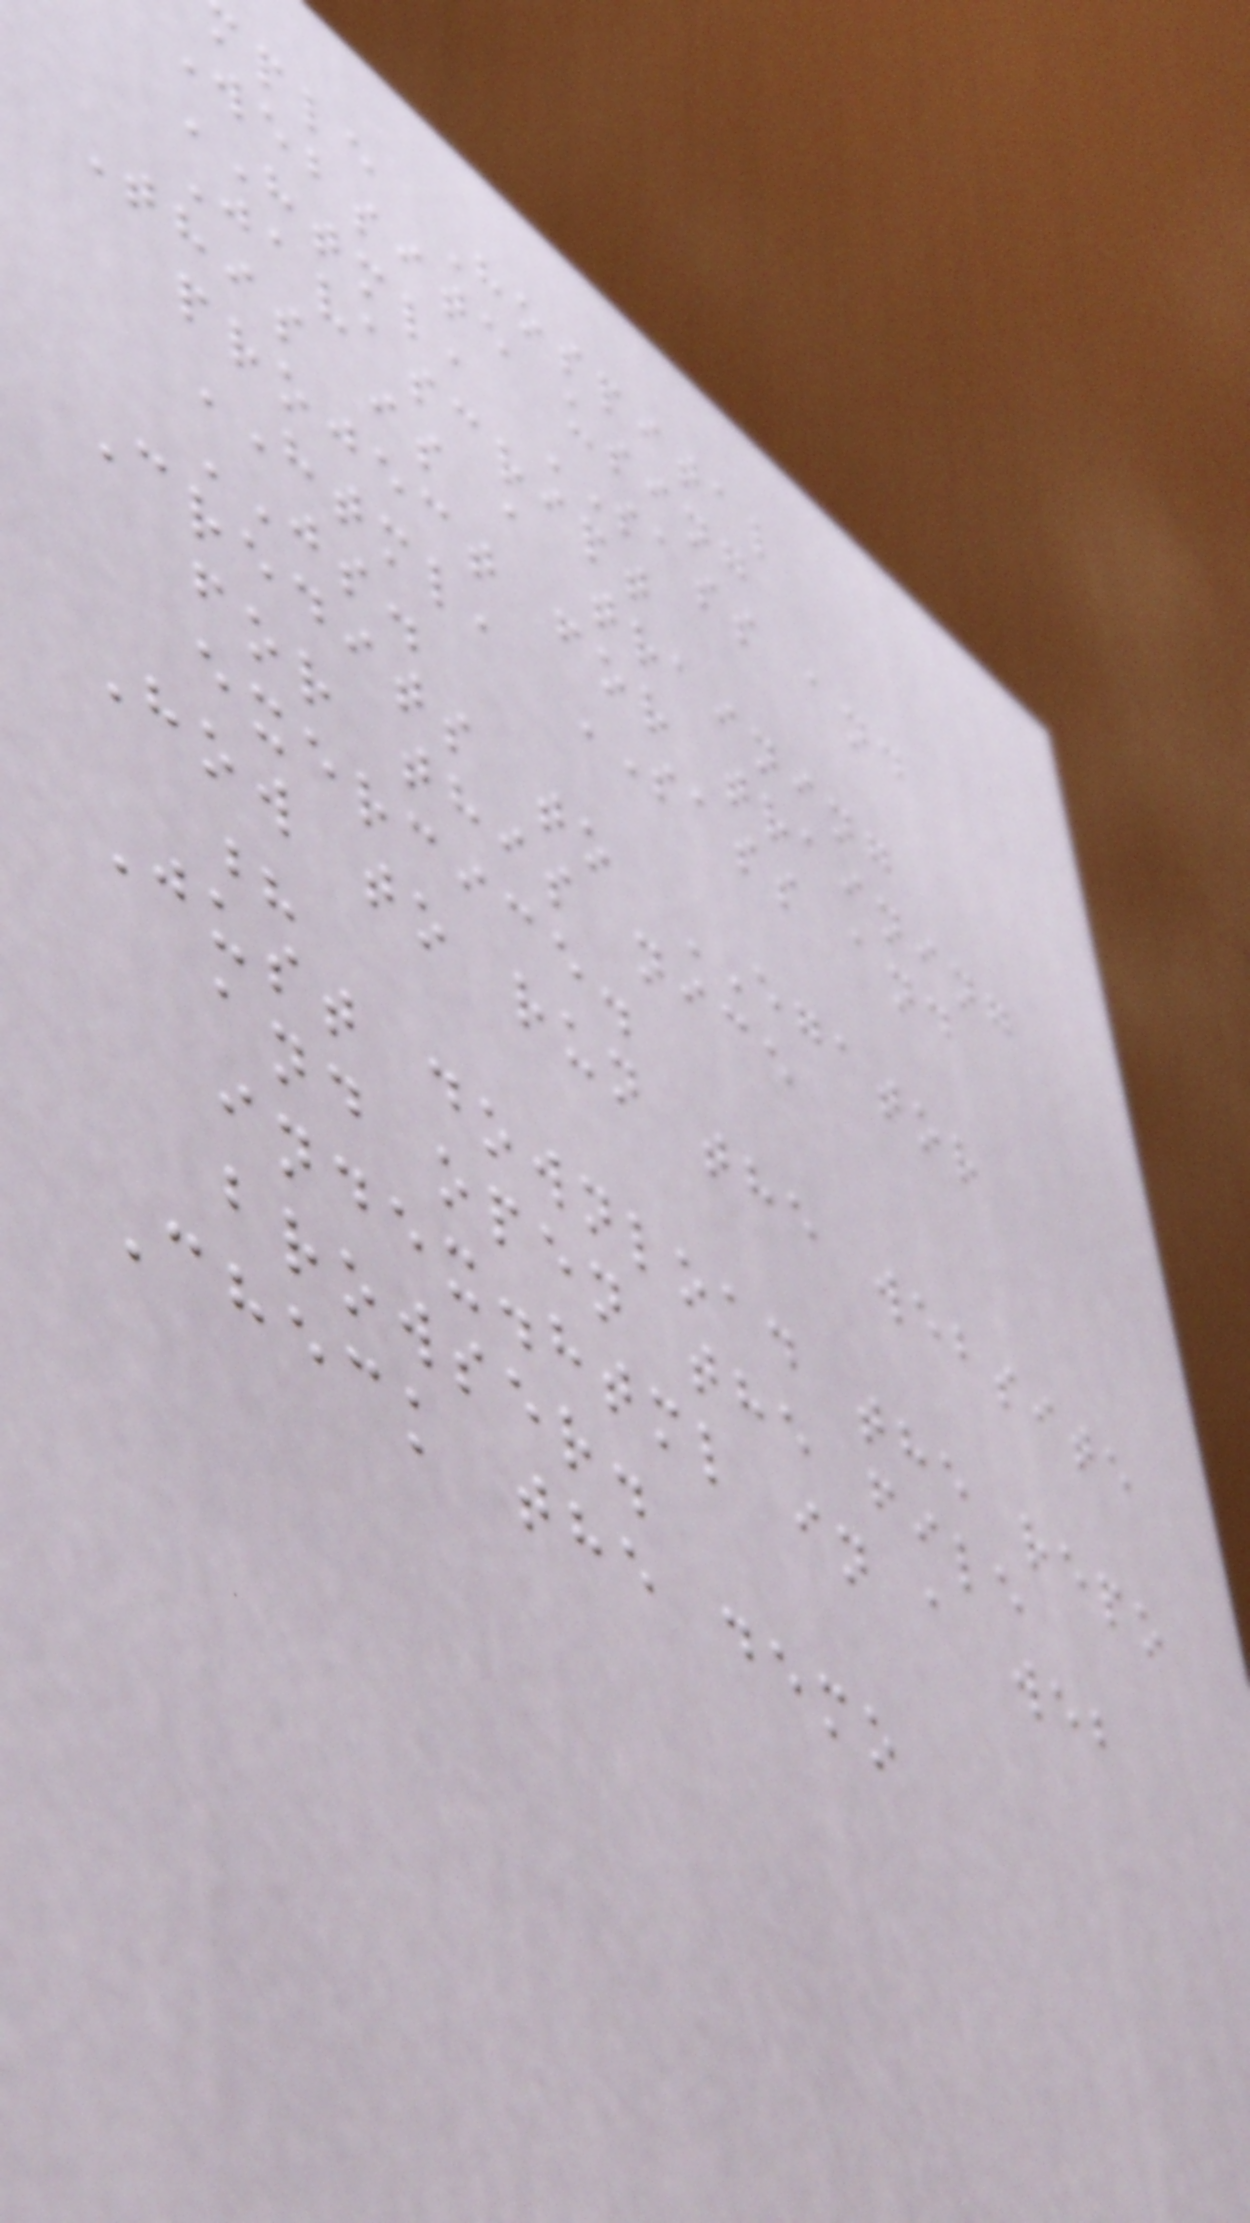ple Hospital
Website using
HTML, SASS and
Javascript
This is a training
project for training
HTML, SASS and
JS.
Credits to EGATOR
for this nice
exercice.
How to run the website
?
Just download the repo
and open the file
index.html in a web
browser.
Check the demo
